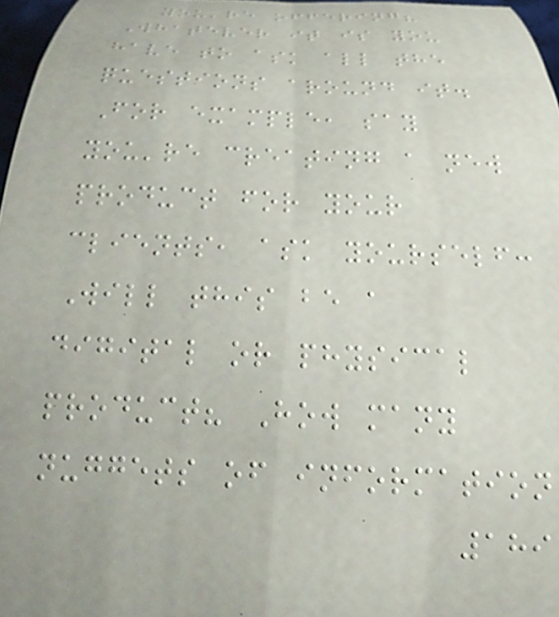you're offering?
Whatever it is you
have to ask all the
questions around it.
For example, say
you're creating a new
product for your
clients, ask yourself:
Will this be a
digital or physical
product? How many
nuggets of information
189
